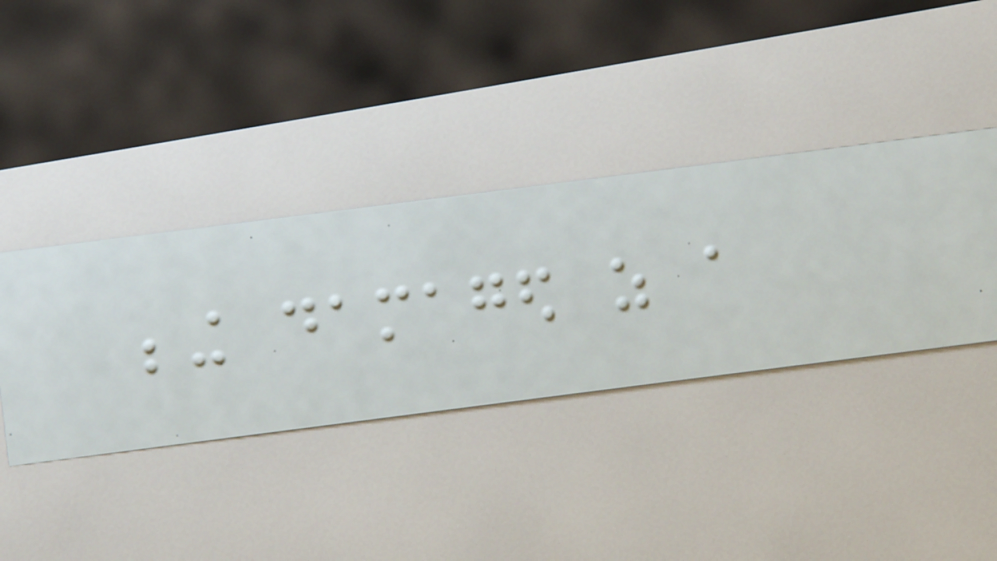being damaged as a
